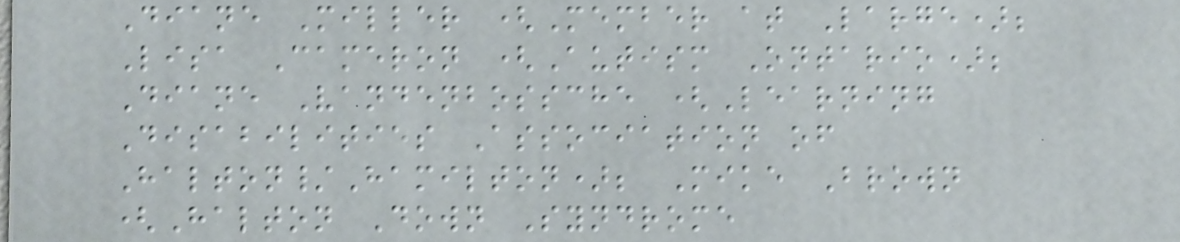Diane Miller (Member at Large);
Lisa Cameron (Autism Ontario);
Diane Vandenbossche (Learning
Disabilities Association of
Halton/Hamilton); Mike Brown
(Halton Down Syndrome
